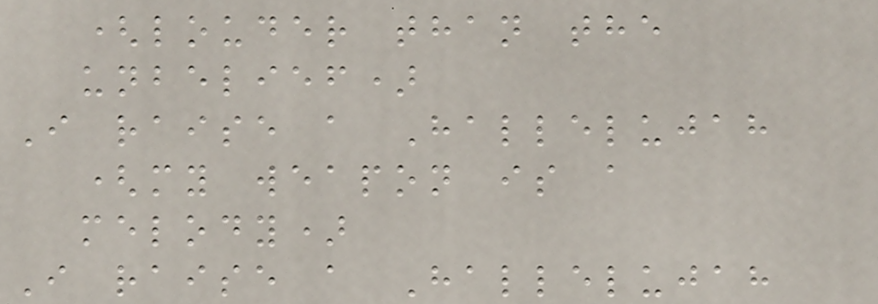(louder than the
unbelief)
I raise a Hallelujah
(my weapon is a
melody)
I raise a Hallelujah
